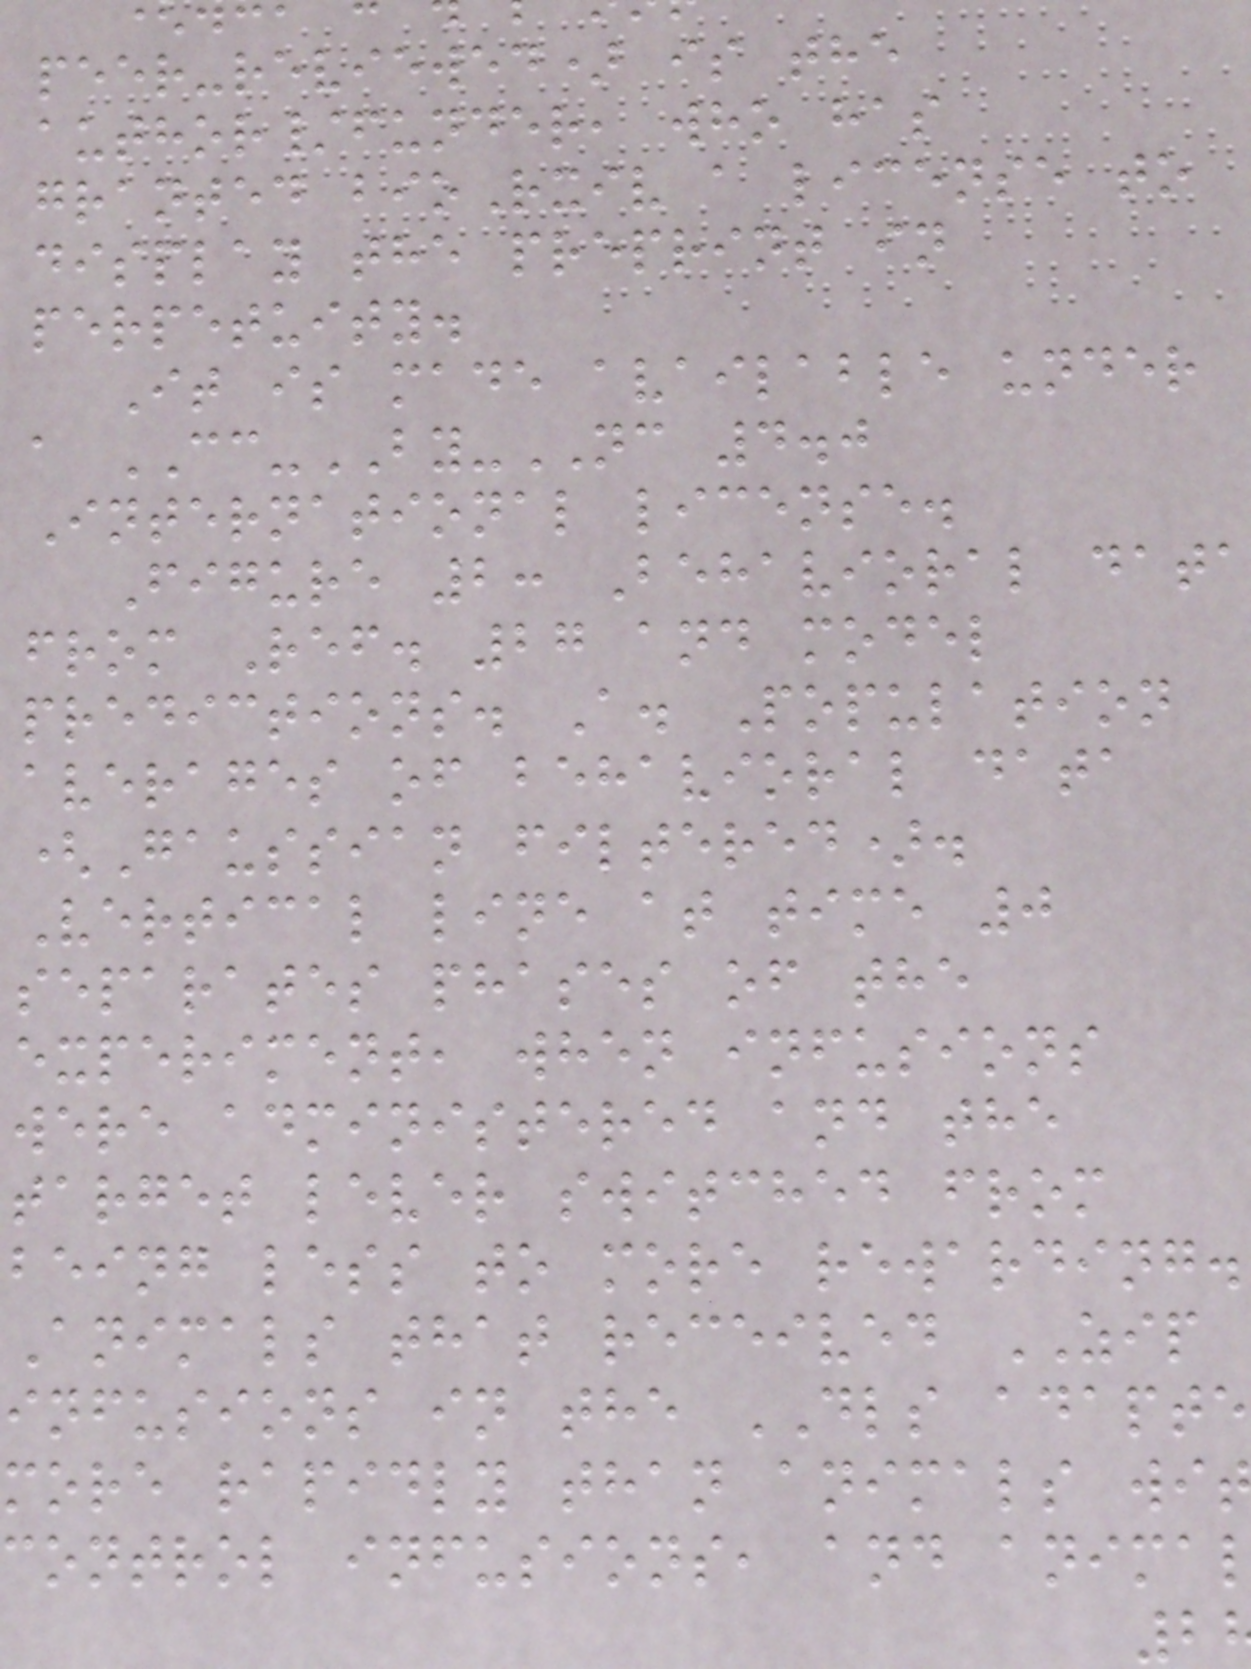peer-reviewed) is the
author/funder, who has
granted bioRxiv a license to
display the preprint in
perpetuity.
It is made available under
a CC-BY-NC 4.0
International license.
Figure 2: Behavioral data
from Ref. 27 and model
predictions. A. Population
averages of behavioral data
(Gaussian filtered).
Vertical line at time 0
separates phases of the
experiment, when infusions
were administered and the
target lever switched from
being less to more rewarding.
Animals that received ZIP
infusions in the DLS adapte
more rapidly than animals wi
control infusions, and anima
